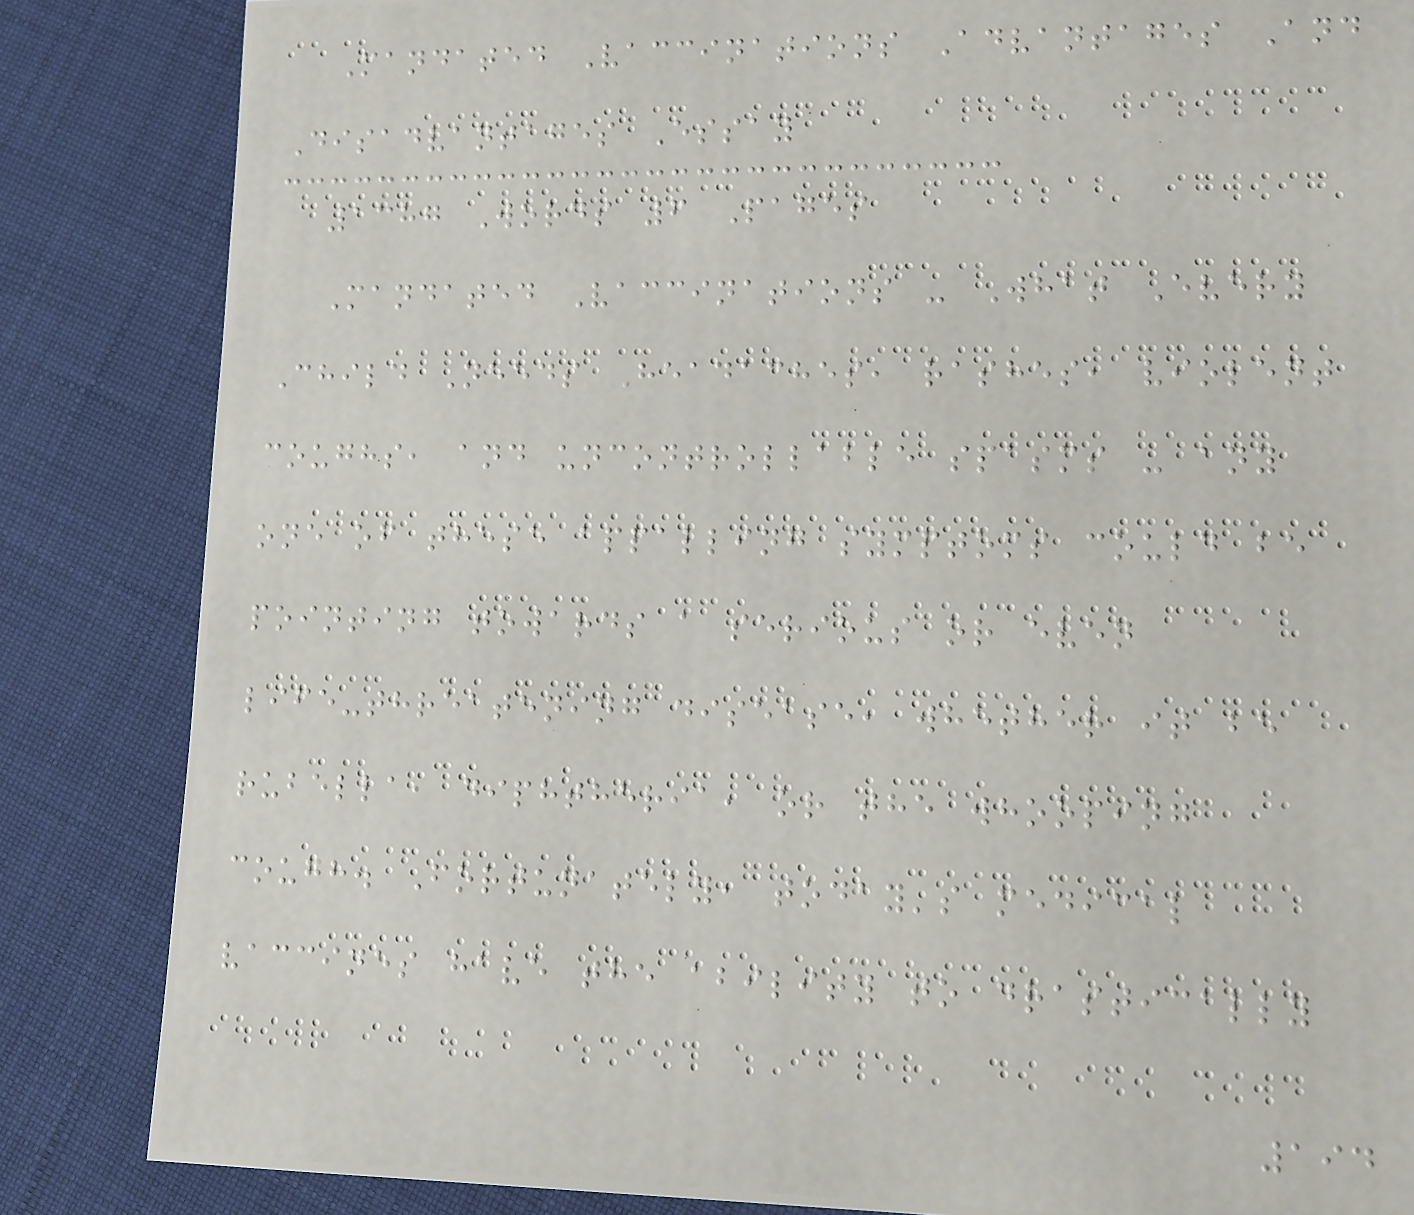Mandated Vaccinations Advantages And
Disadvantages Essay
1387 Words 6 Pages
Mandated Vaccinations - What Every
Child Needs Headaches, rashes, violent
coughs, and uncontrollable spasms - any
one of these appalling symptoms could be
pointing towards a serious or even
life-threatening disease, whether it be
rubella, diphtheria, or the whooping
cough. Fortunately, today's medical
vaccines have the ability to drastically
194
